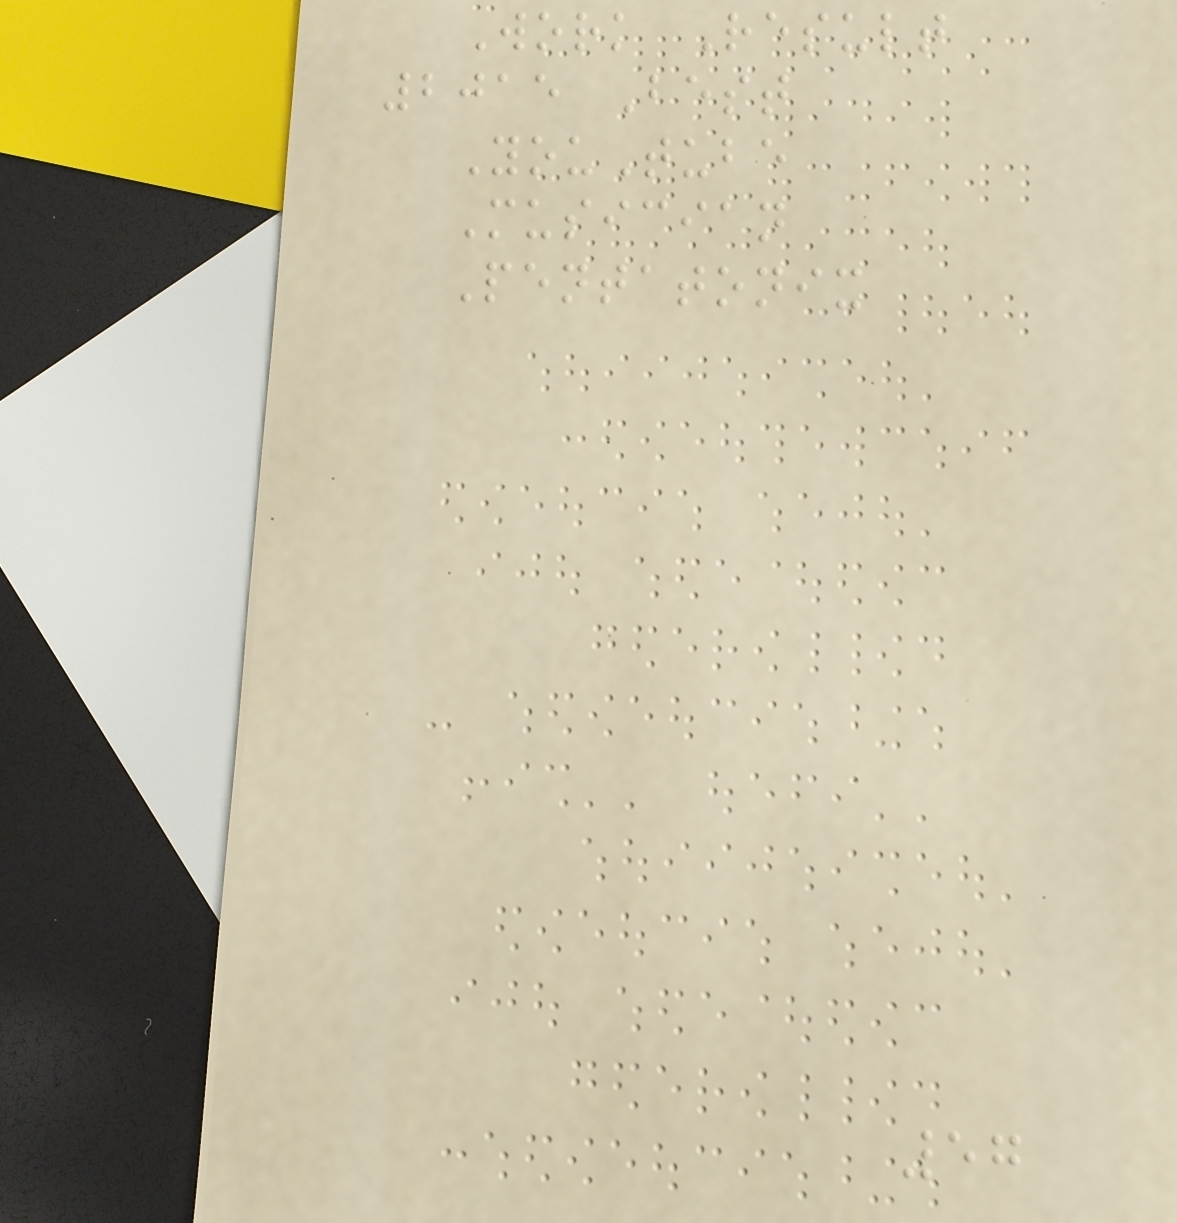Work Result
2015 Best
YouTube
Musician
Pentatonix
57
